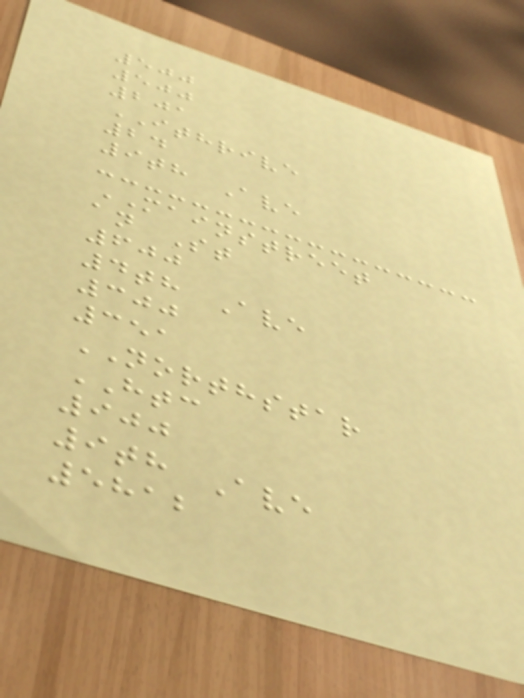500
500
201
ITHRIVE
24
9th Ave
MAINSTREET
an St
600
4th Ave
300
351
NORTHSTAR
HTC
900
9th Ave
5812
